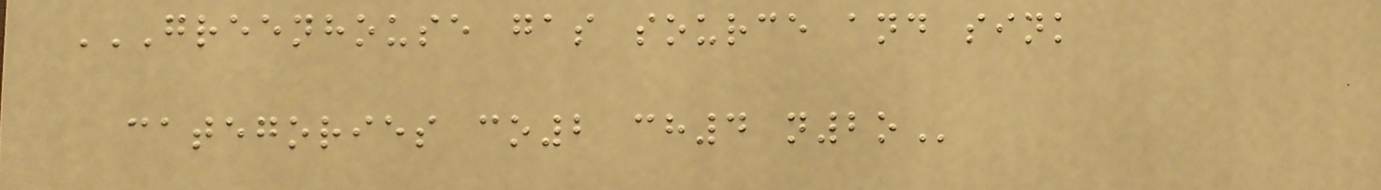GREENHOUSE GAS SOURCE AND SINK
CATEGORIES CO2 CH4 N2O
